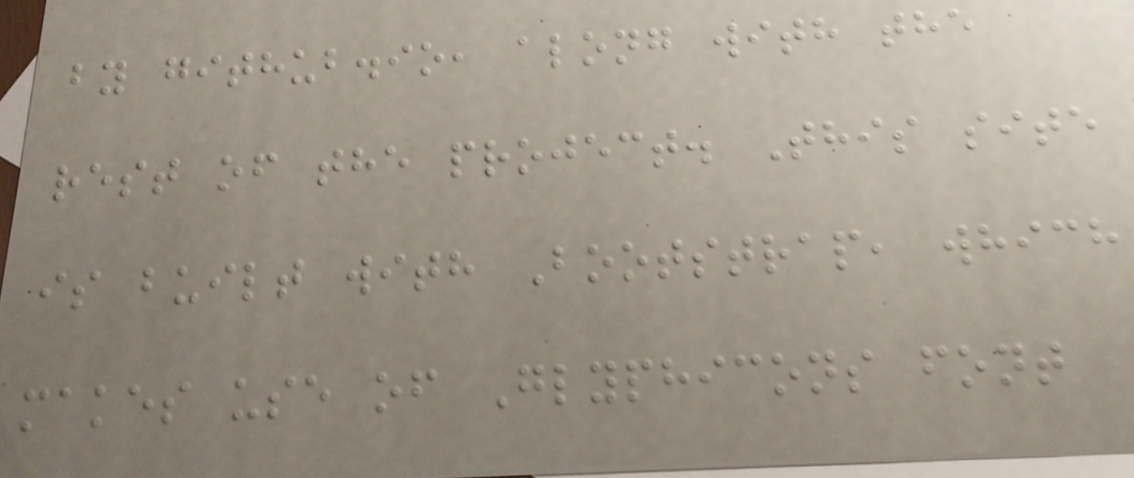by github.io, along with the
rest of the project. This site
is built with Bootstrap, which
makes use of Glyphicons font
